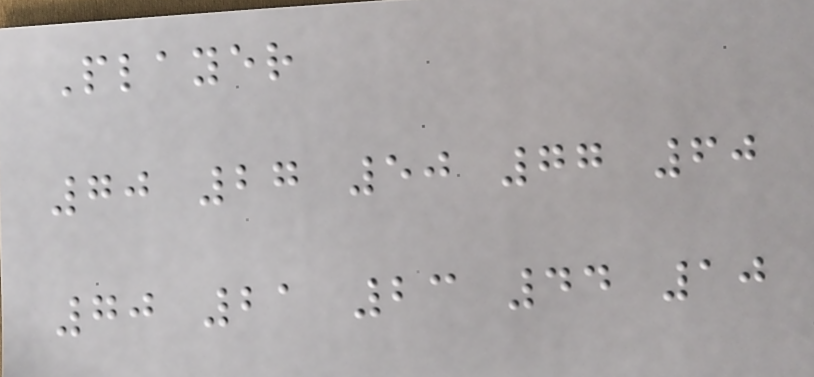Player
70 27 50 77 60
70 21 23 44 10
